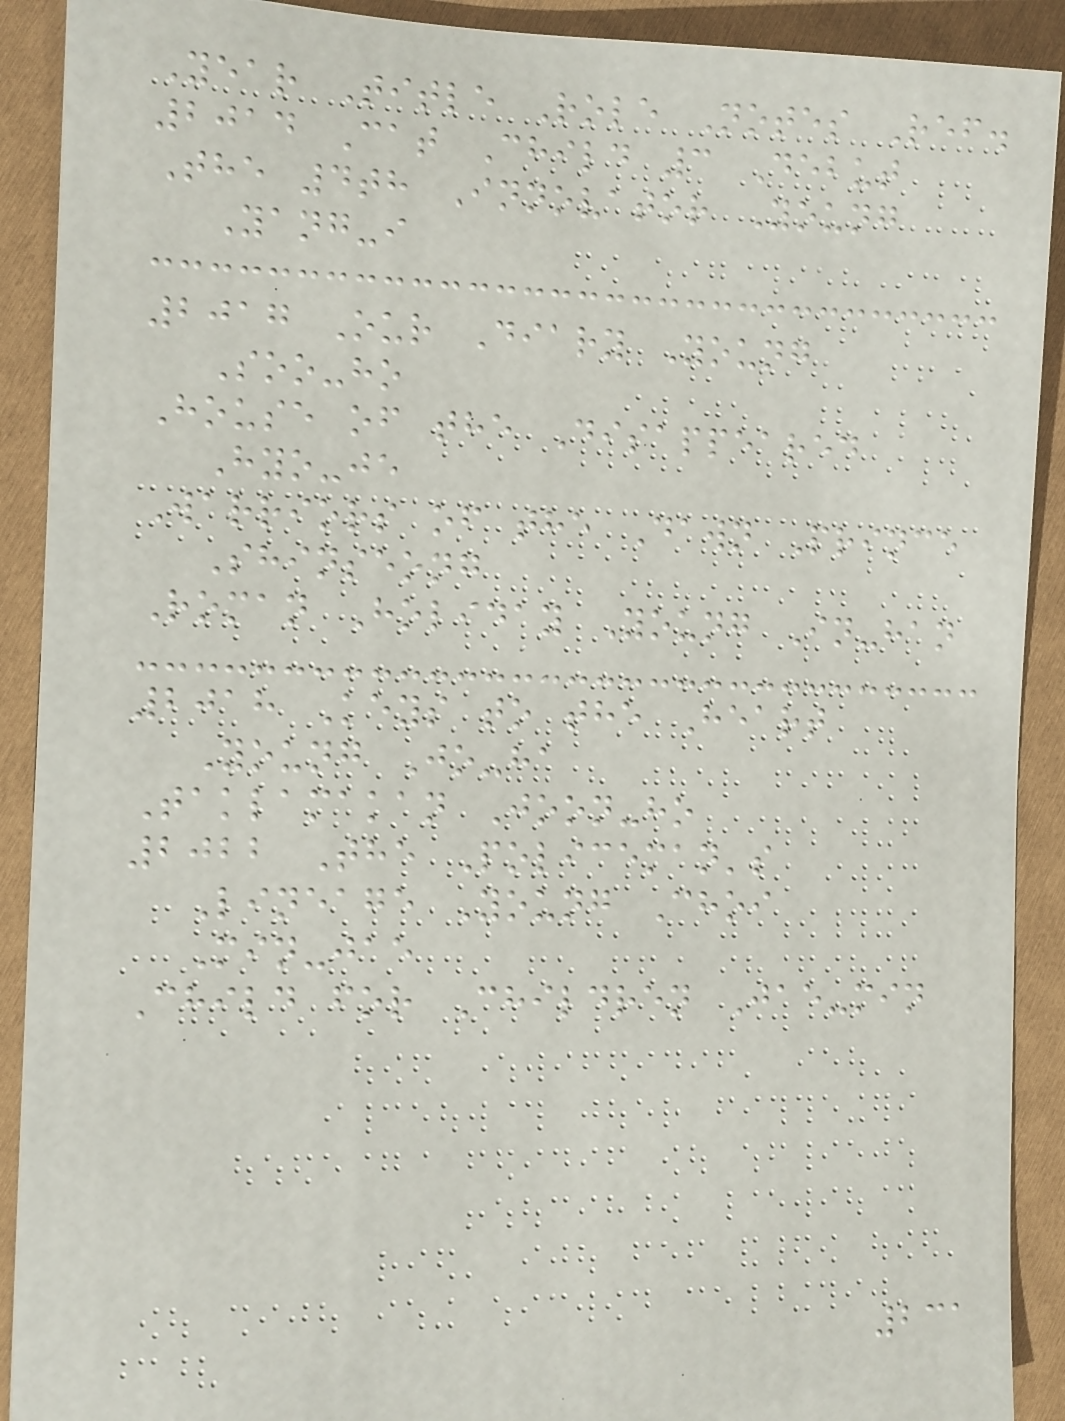Year Title Role Notes Ref.
2014 Cat Child 3 Debut
The 4th Innovator Young
Yang-i
2017 Our Diary Young
Soo-ho
House of the Disappeared
Hyo-je
Warriors of the Dawn Prince
Shinseong
Roman Holiday Young In-han
2018 Keys to the Heart
Young Jo-ha
Taklamakan Joon-ho
2022 The Policeman's
Lineage Young Choi
Min-jae
Child for Children Jae-min
231
